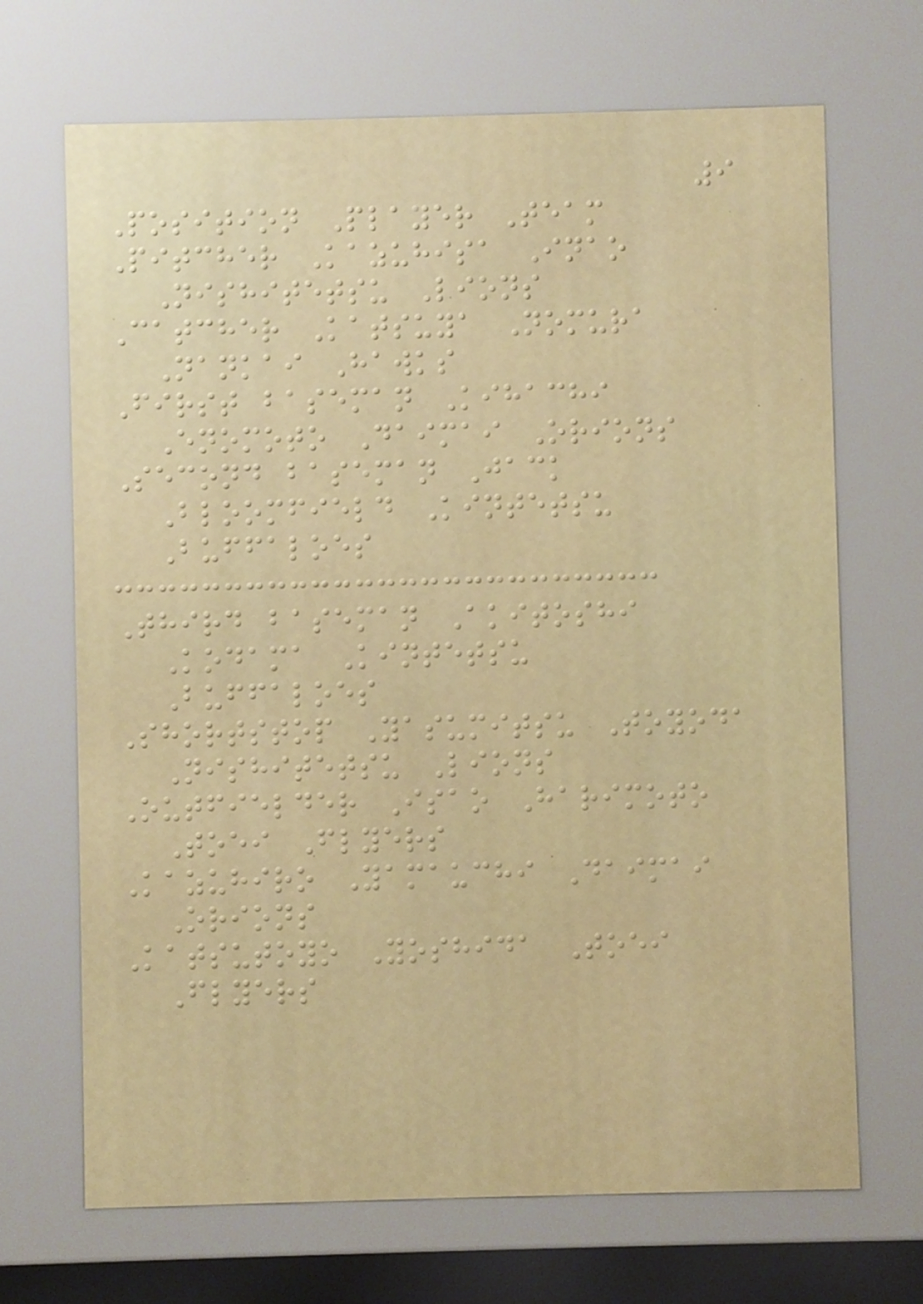9
Position Player Team
Pitcher Kazuhisa Inao
Nishitetsu Lions
Catcher Katsuya Nomura
Nankai Hawks
First baseman Kihachi
Enomoto Daimai Orions
Second baseman Jack
Bloomfield Kintetsu
Buffaloes
Third baseman Akitoshi
Kodama Kintetsu
Buffaloes
Shortstop Yasumitsu Toyoda
Nishitetsu Lions
Outfielder Isao Harimoto
Toei Flyers
Kazuhiro Yamauchi Daimai
Orions
Katsutoyo Yoshida Toei
Flyers
